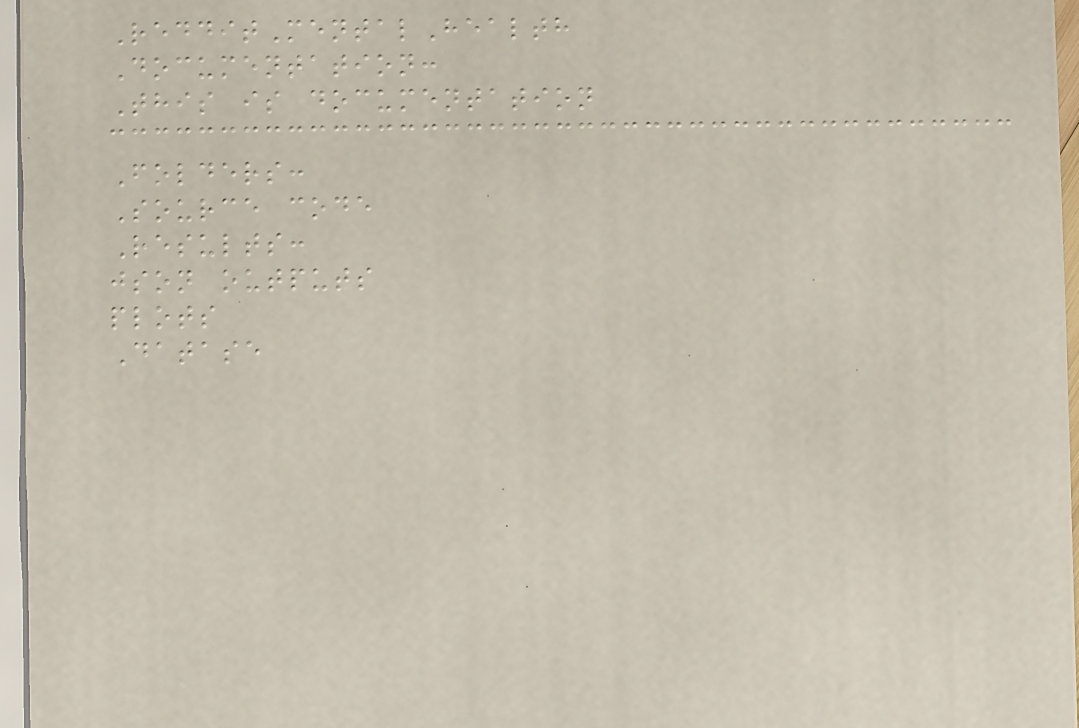RedditMentalHealth
Documentation:
This is documentation
Folders:
Source code
Results:
json outputs
plots
Datase
